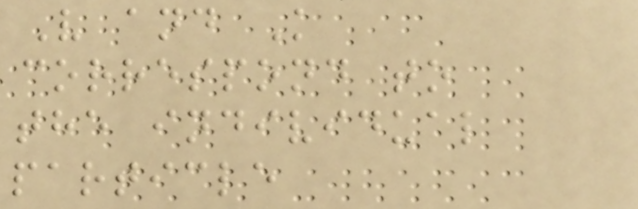V and K
correspond to
the individual
particle
